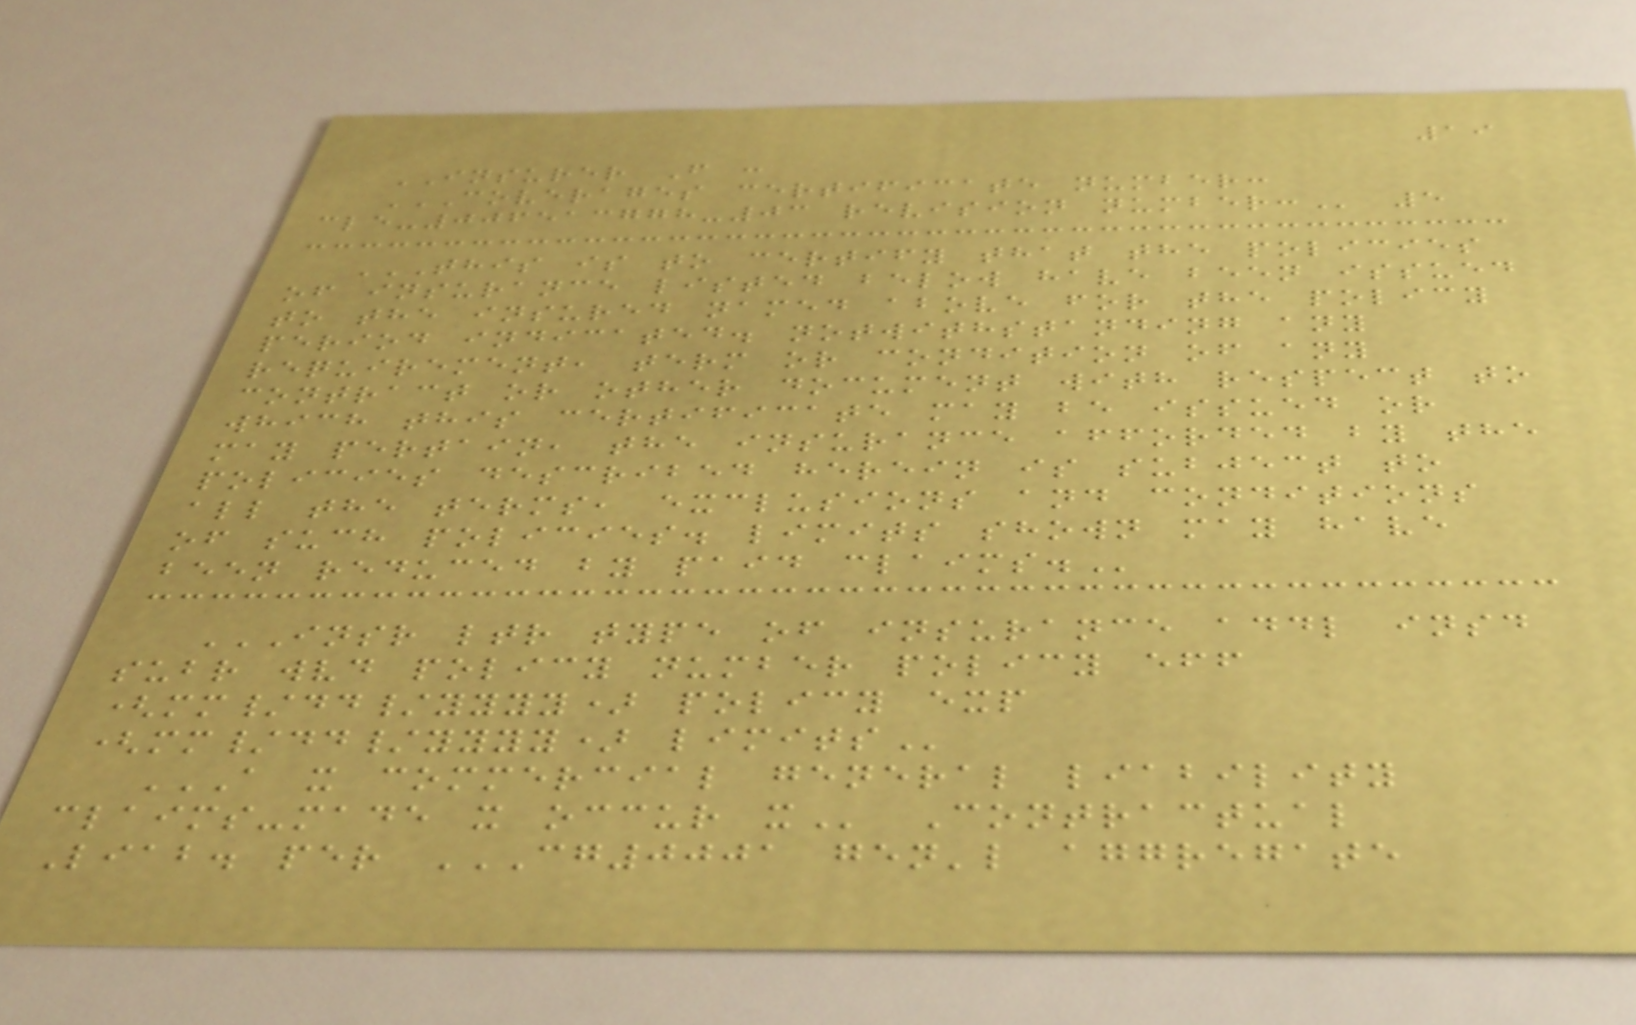19
INSURER F :
COVERAGES CERTIFICATE NUMBER:
CLE-006513778-03 REVISION NUMBER: 5
THIS IS TO CERTIFY THAT THE POLICIES
OF INSURANCE LISTED BELOW HAVE BEEN ISSUED
TO THE INSURED NAMED ABOVE FOR THE POLICY
PERIOD INDICATED. NOTWITHSTANDING ANY
REQUIREMENT, TERM OR CONDITION OF ANY
CONTRACT OR OTHER DOCUMENT WITH RESPECT TO
WHICH THIS CERTIFICATE MAY BE ISSUED OR
MAY PERTAIN, THE INSURANCE AFFORDED BY THE
POLICIES DESCRIBED HEREIN IS SUBJECT TO
ALL THE TERMS, EXCLUSIONS AND CONDITIONS
OF SUCH POLICIES. LIMITS SHOWN MAY HAVE
BEEN REDUCED BY PAID CLAIMS.
INSR LTR TYPE OF INSURANCE ADDL INSD
SUBR WVD POLICY NUMBER POLICY EFF
(MM/DD/YYYY) POLICY EXP
(MM/DD/YYYY) LIMITS
A X COMMERCIAL GENERAL LIABILITY
CLAIMS-MADE X OCCUR X Contractual
Liab. per CG0001 GEN'L AGGREGATE
